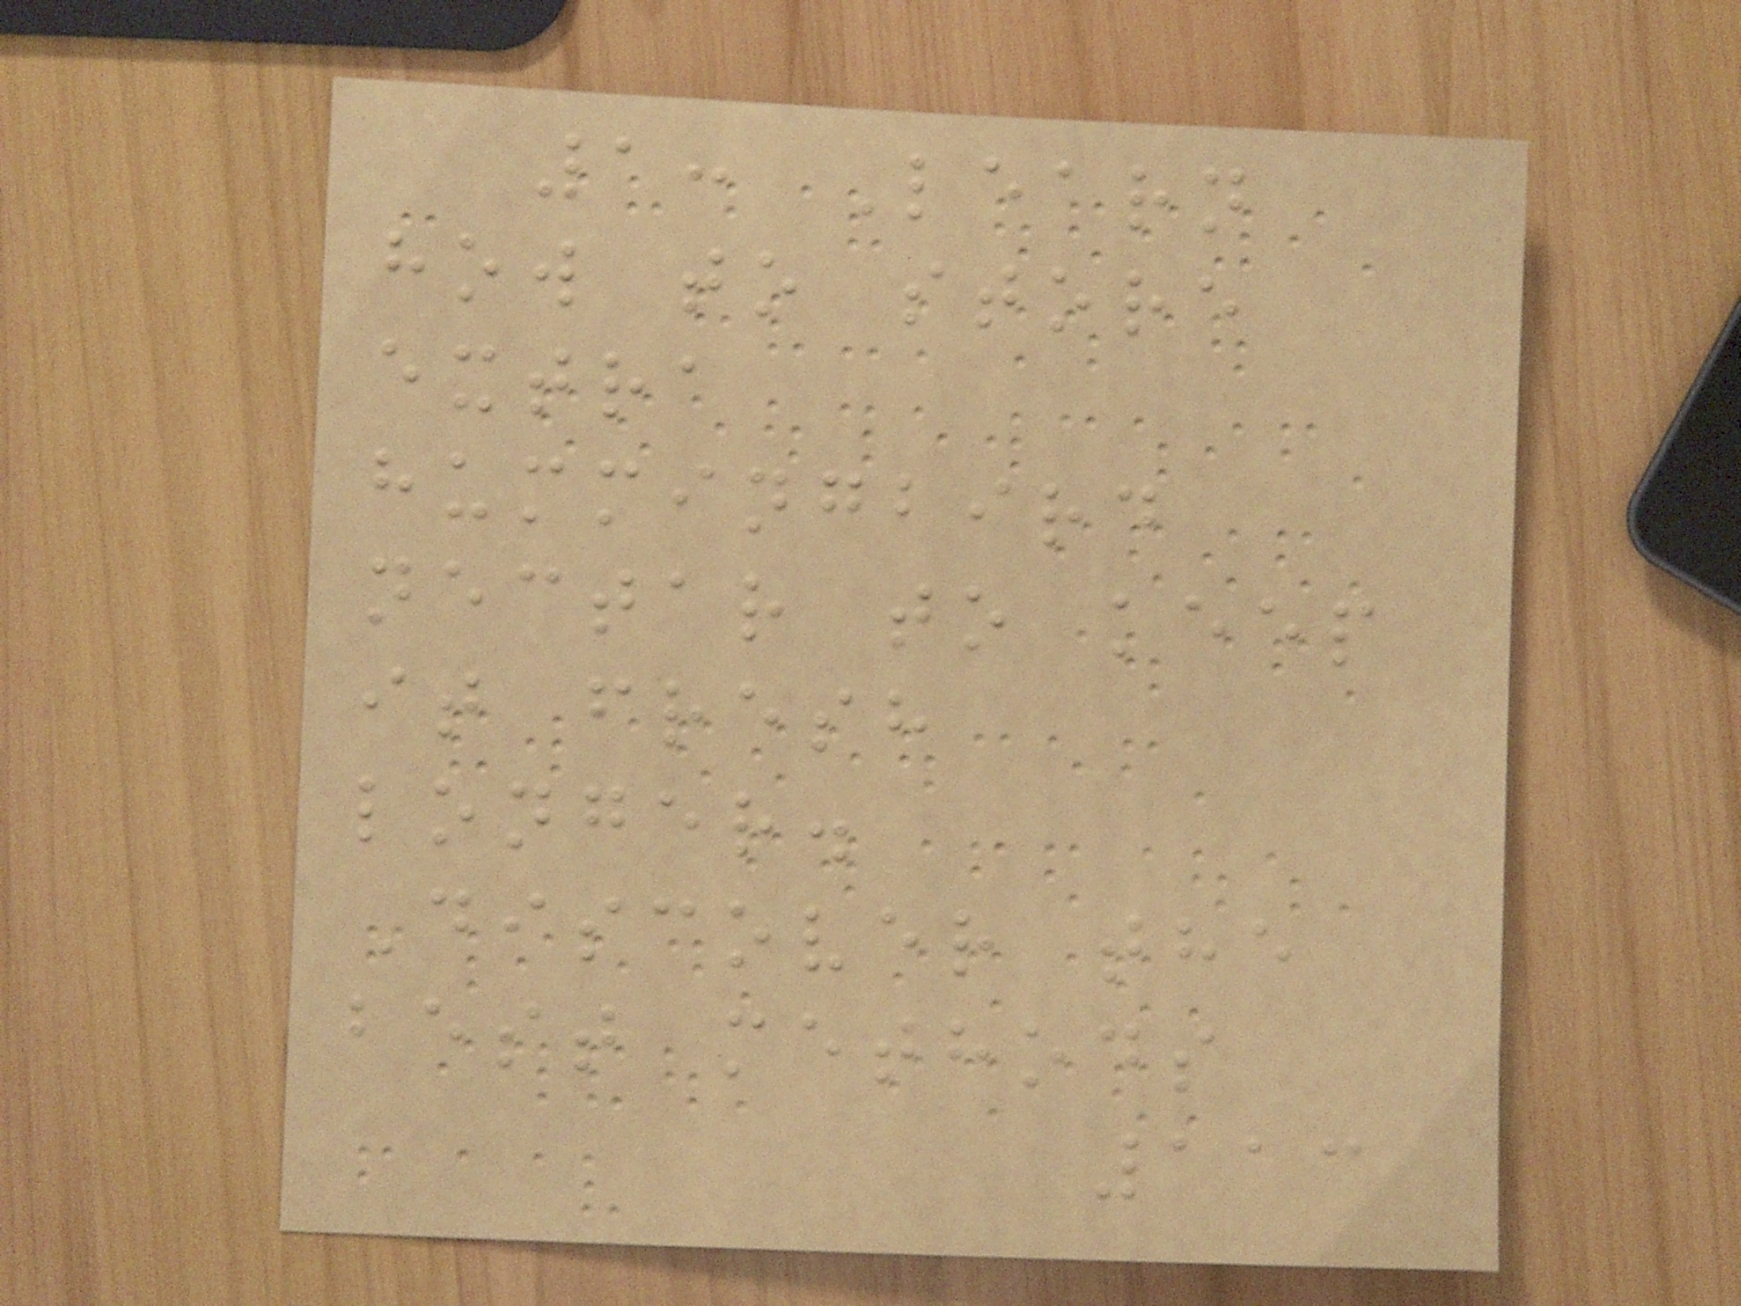1: Learn
how to store
extra
hummingbird
nectar to keep
it fresh
longer.
Discover the
best methods
113
